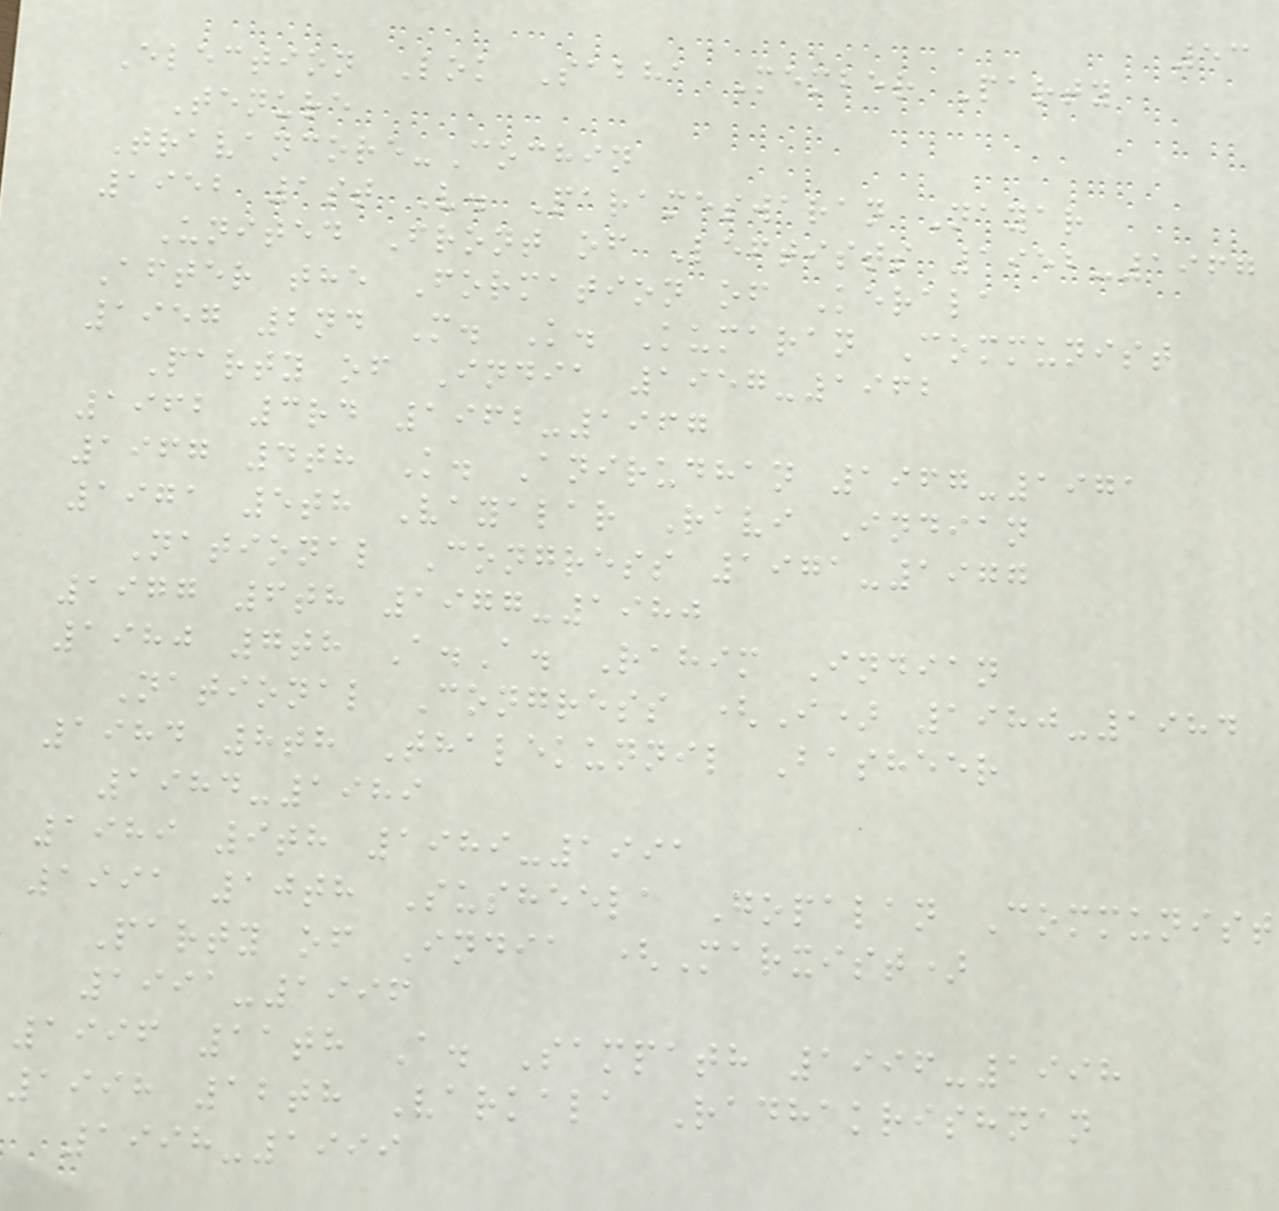53
Election Lok Sabha Member Party
Tenure
Travancore-Cochin
1952 1st V. Parameswaran Nayar
United Front of Leftists 1952-1967
After the Formation of Kerala
1957 2nd M. K. Kumaran Communist
Party of India 1957-1962
1962 3rd 1962-1967
1967 4th K. Anirudhan 1967-1971
1971 5th Vayalar Ravi Indian
National Congress 1971-1977
1977 6th 1977-1980
1980 7th A.A. Rahim Indian
National Congress (I) 1980-1984
1984 8th Thalekunnil Basheer
1984-1989
1989 9th 1989-1991
1991 10th Susheela Gopalan Communist
Party of India (Marxist)
1991-1996
1996 11th A. Sampath 1996-1998
1998 12th Varkala Radhakrishnan
1998-1999
